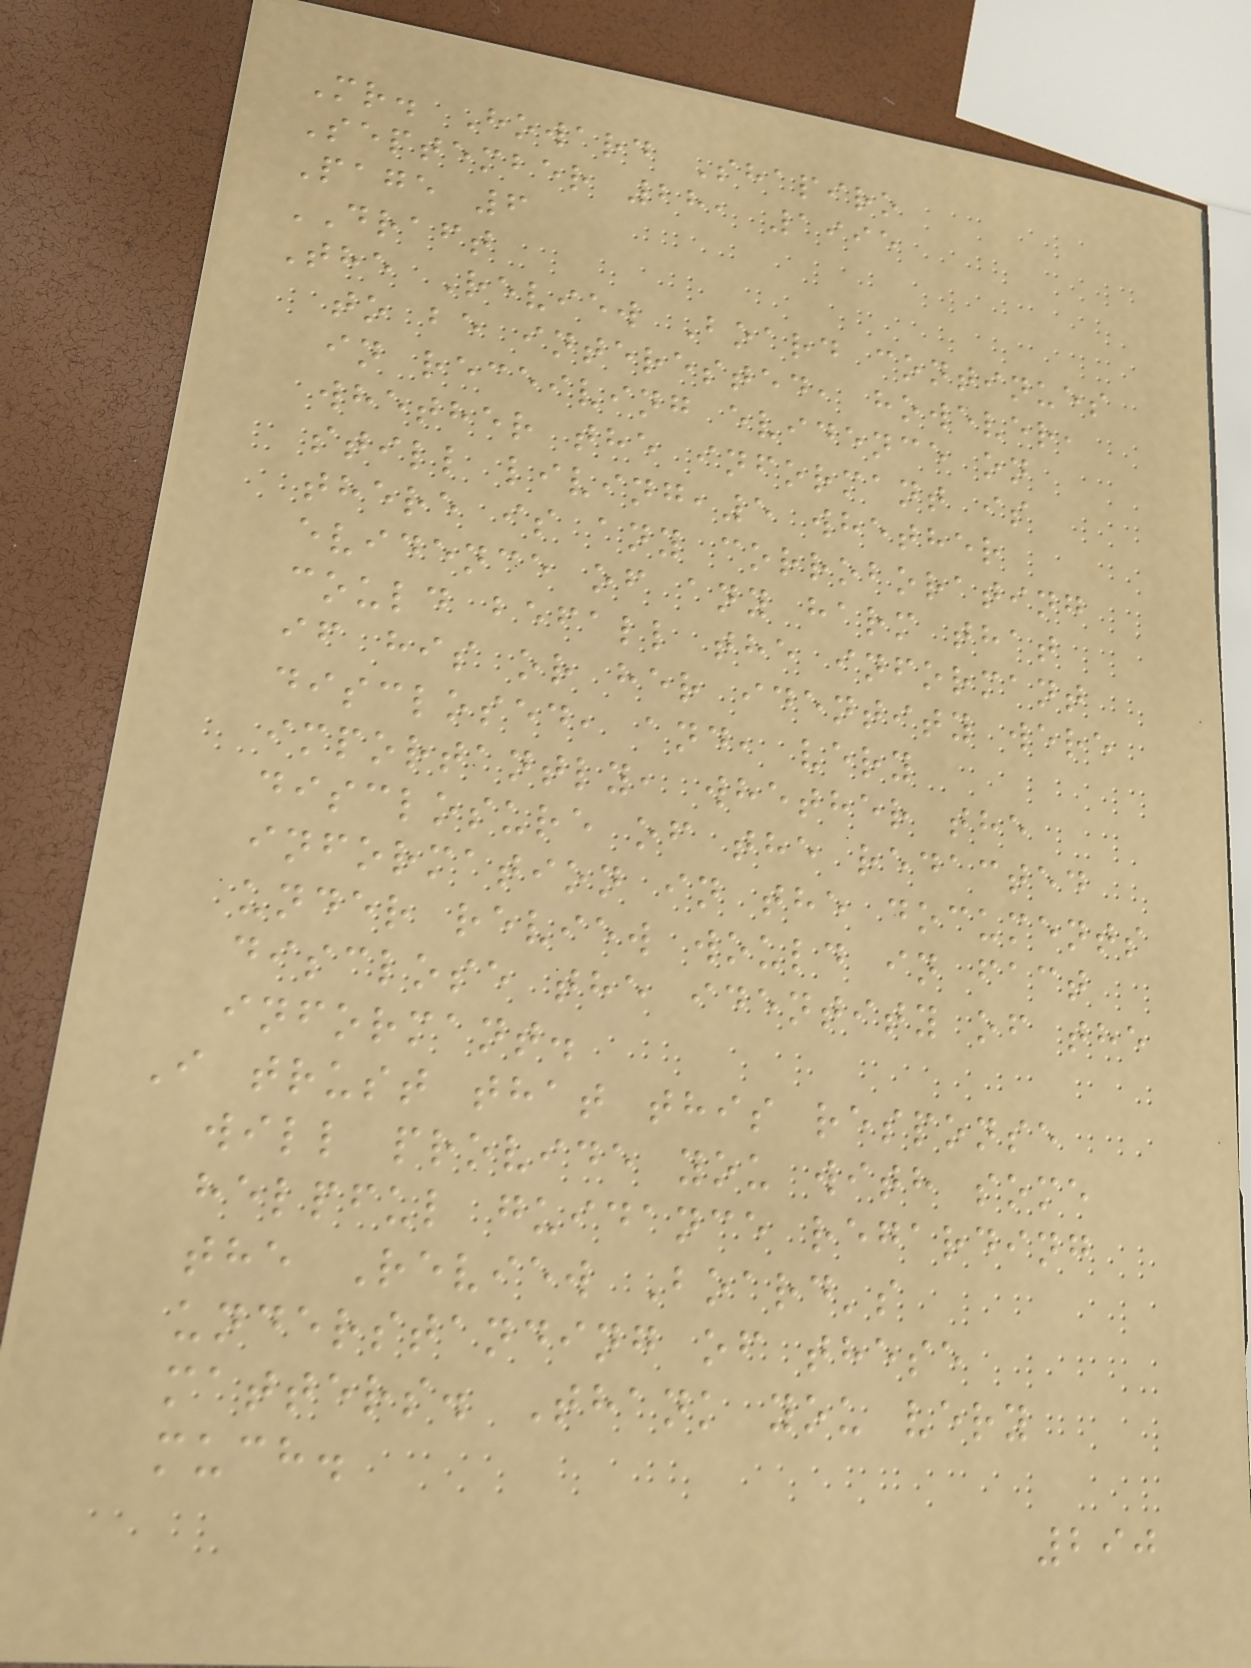Mr. Howard Shapiro
September 28, 1995
Page 6
DRAFT
The Review Board continues
to be interested, however,
in receiving evidence on
whether the informant is
still living,5 whether
there is any corroborating
evidence of any harm that
could befall the informant
if his or her identity were
disclosed, and, very
importantly, whether the
disclosure of the redacted
information in the documents
under review would in fact
disclose the identity of the
informant.
I trust that this response
will provide you with some
helpful guidance regarding
the Review Board's
understanding of these
matters. Thank you very
much.
290
